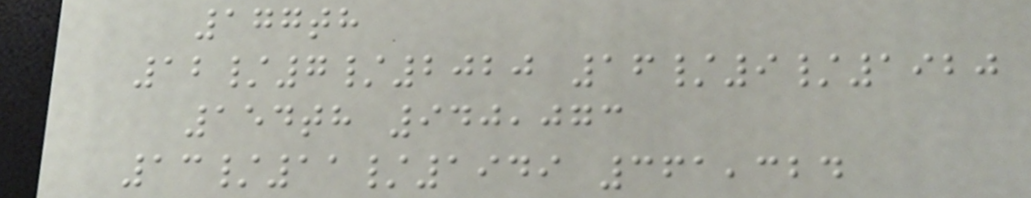177th
12/7/2020 16/9/1920
154th 940,073
13/11/1949 361,324
